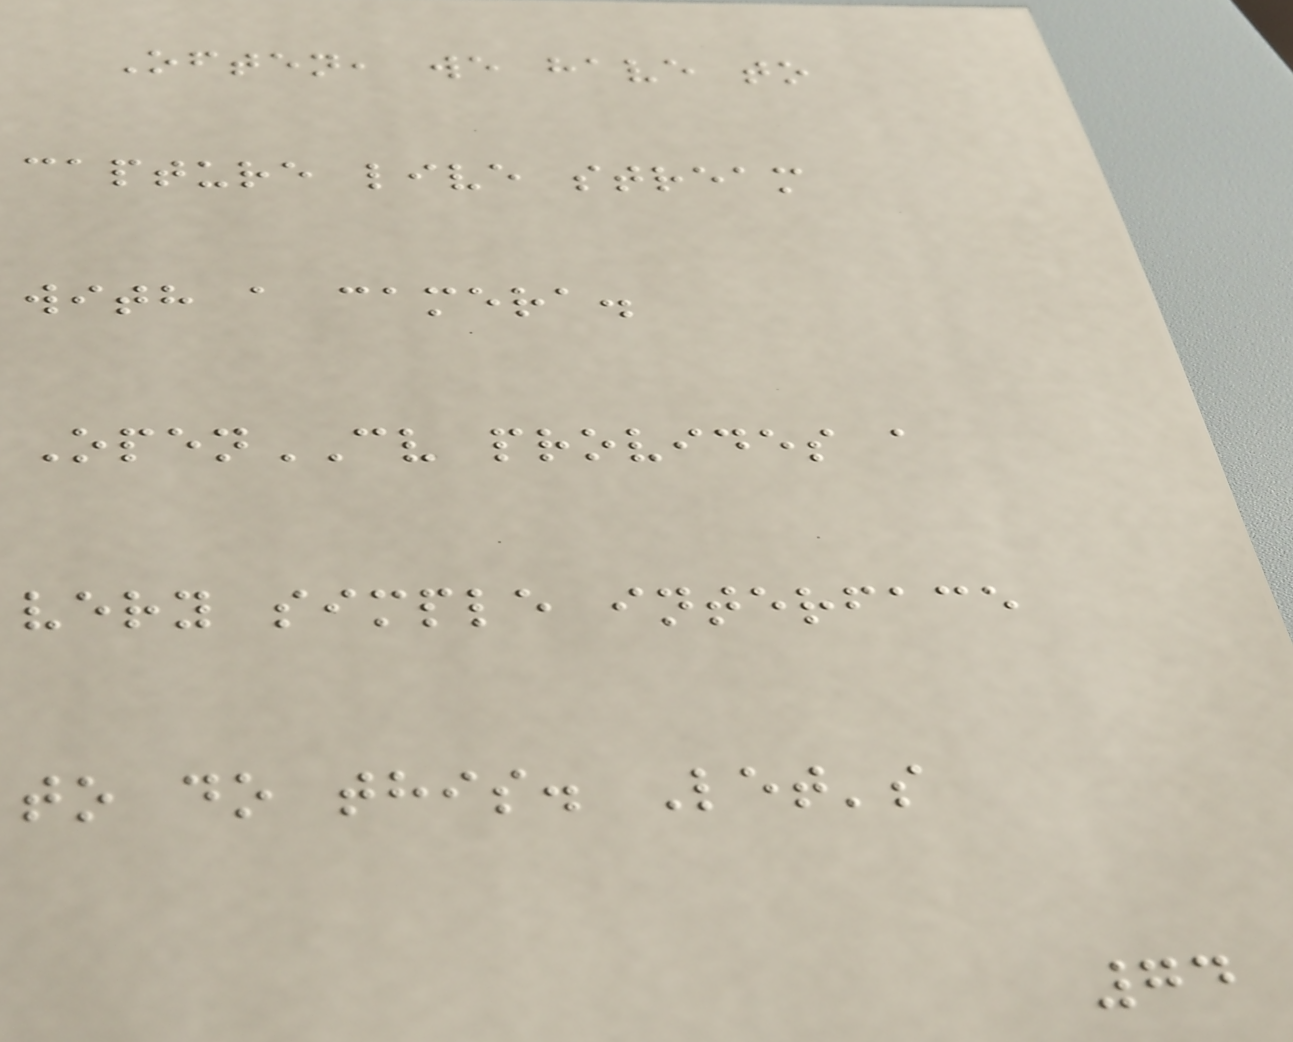Often, we have to
capture live stream
with a camera.
OpenCV provides a
very simple interface
to do this. Let's
74
